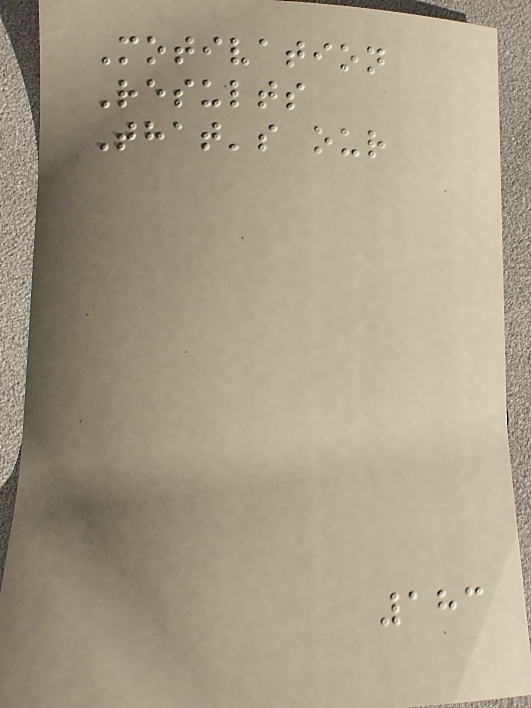Motivation
Results
That's our
183
